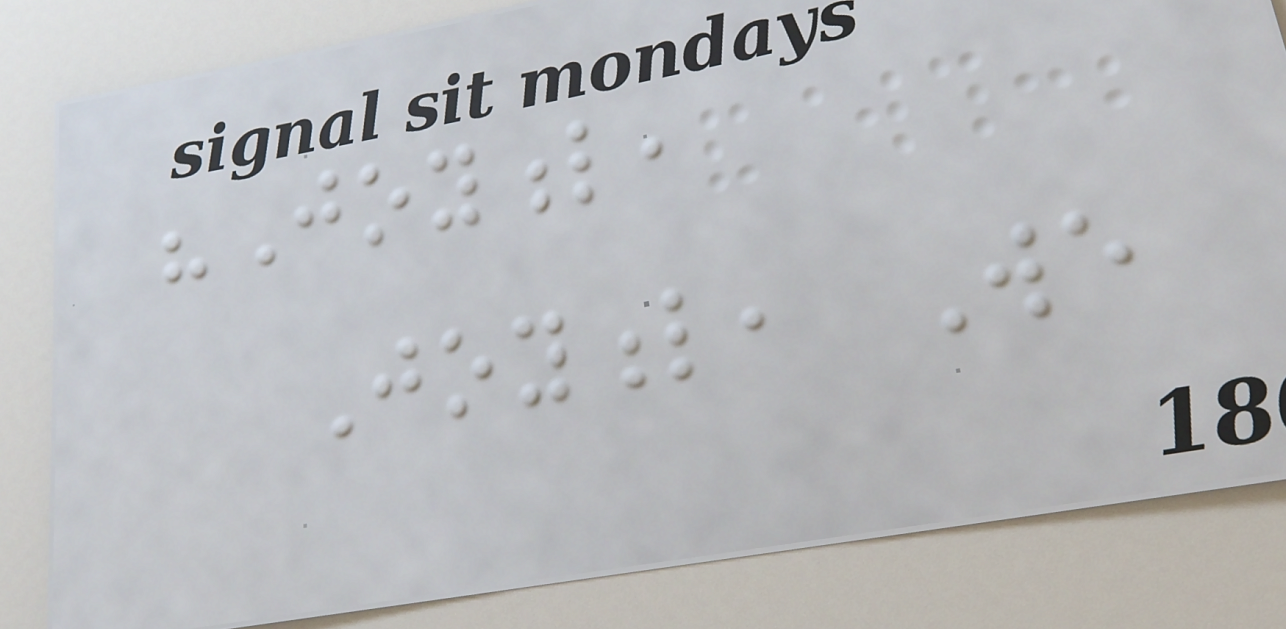"Joyful,
Joyful, We
